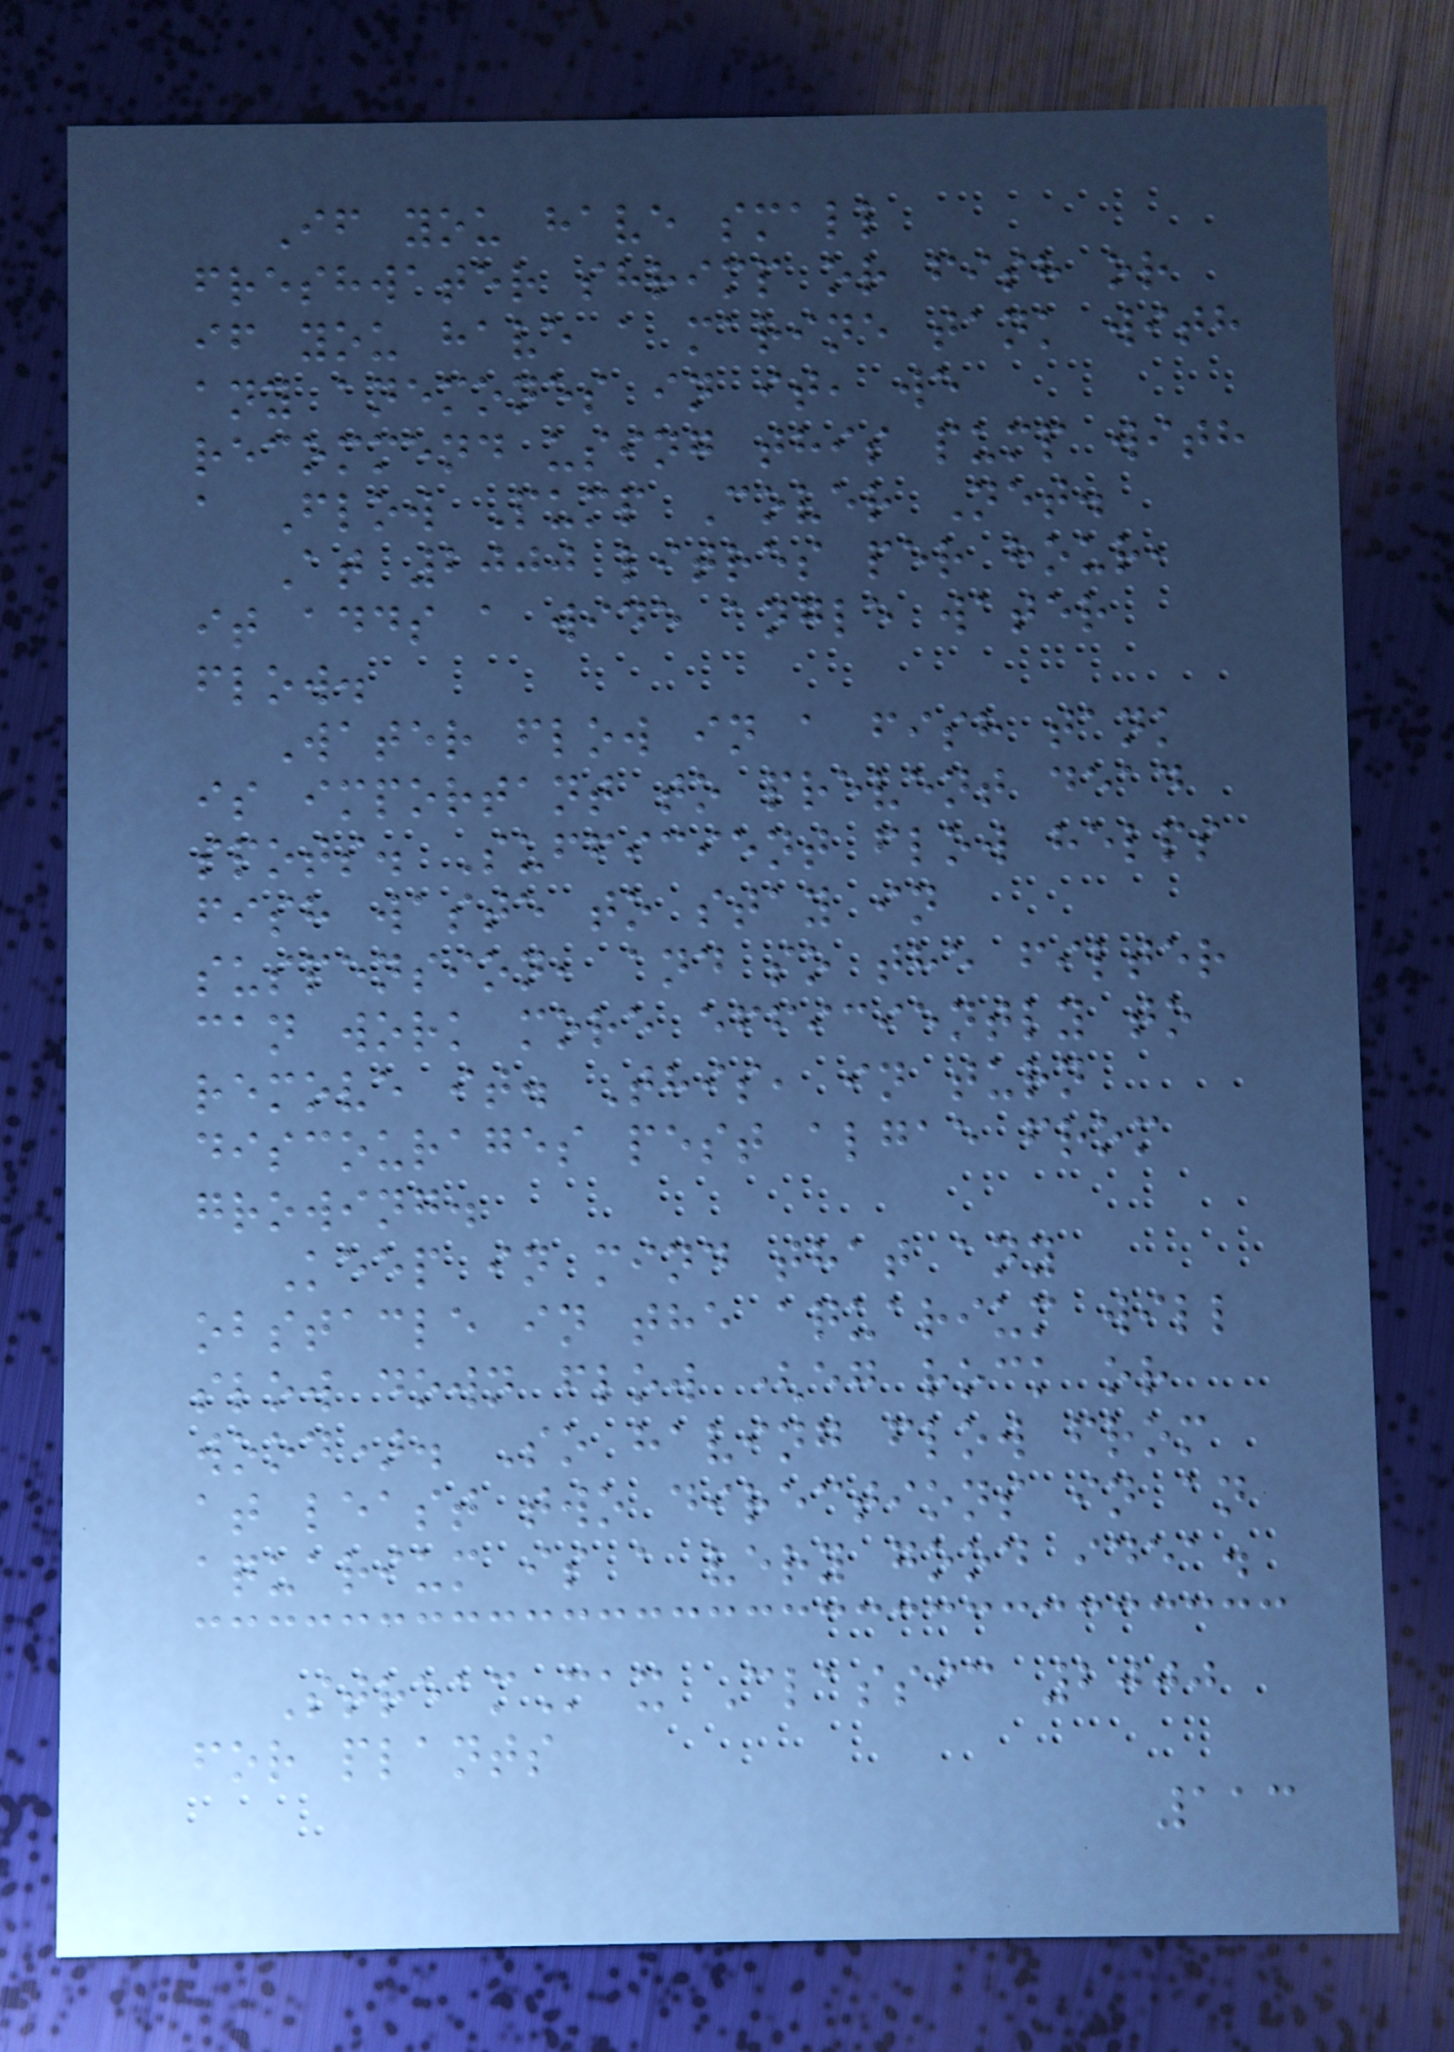If you have small
freshwater shrimp or fish or
if you have a marine tank with
any anemones in it, we
recommend using this pump with
a Flow Pump Cover Net.
At 2000 litres per hour,
it adds a wide angle water
flow.
Water flow in a fish tank
is important to prevent dead
spots. Sufficient flow helps
fish waste to stay in
suspension, and so the filter
can work more efficiently to
remove it. This, in turn
discourages pest algae from
growing.
Keep in mind that any
obstacle in the aquarium will
slow down flow (eg rock or
wood). So having flow from
at least two directions in an
aquarium is a very good idea.
StreamMax Classic 2000
for plants
113
